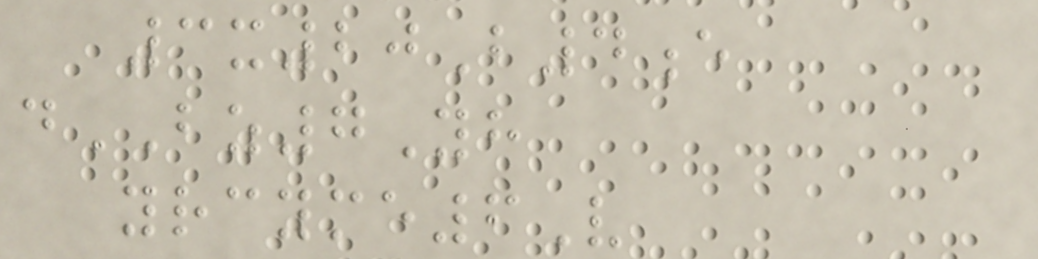3x20B4e
dBZ7Yh
yrcyme6V
